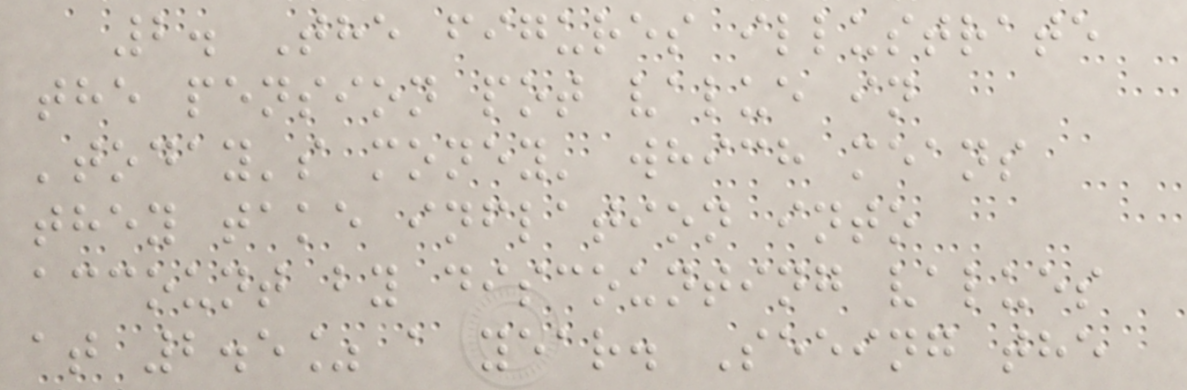2. The figures illustrate
the pension pot value in
'today's money' which means
they take inflation into
account by discounting values
at 2.5% a year. Seeing the
